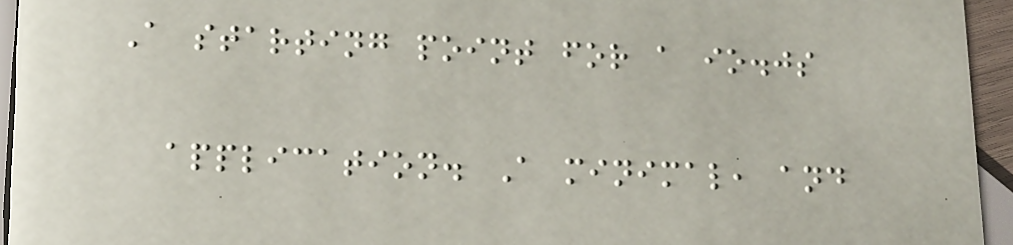A starting point for a io.js
application. A minimal, and
